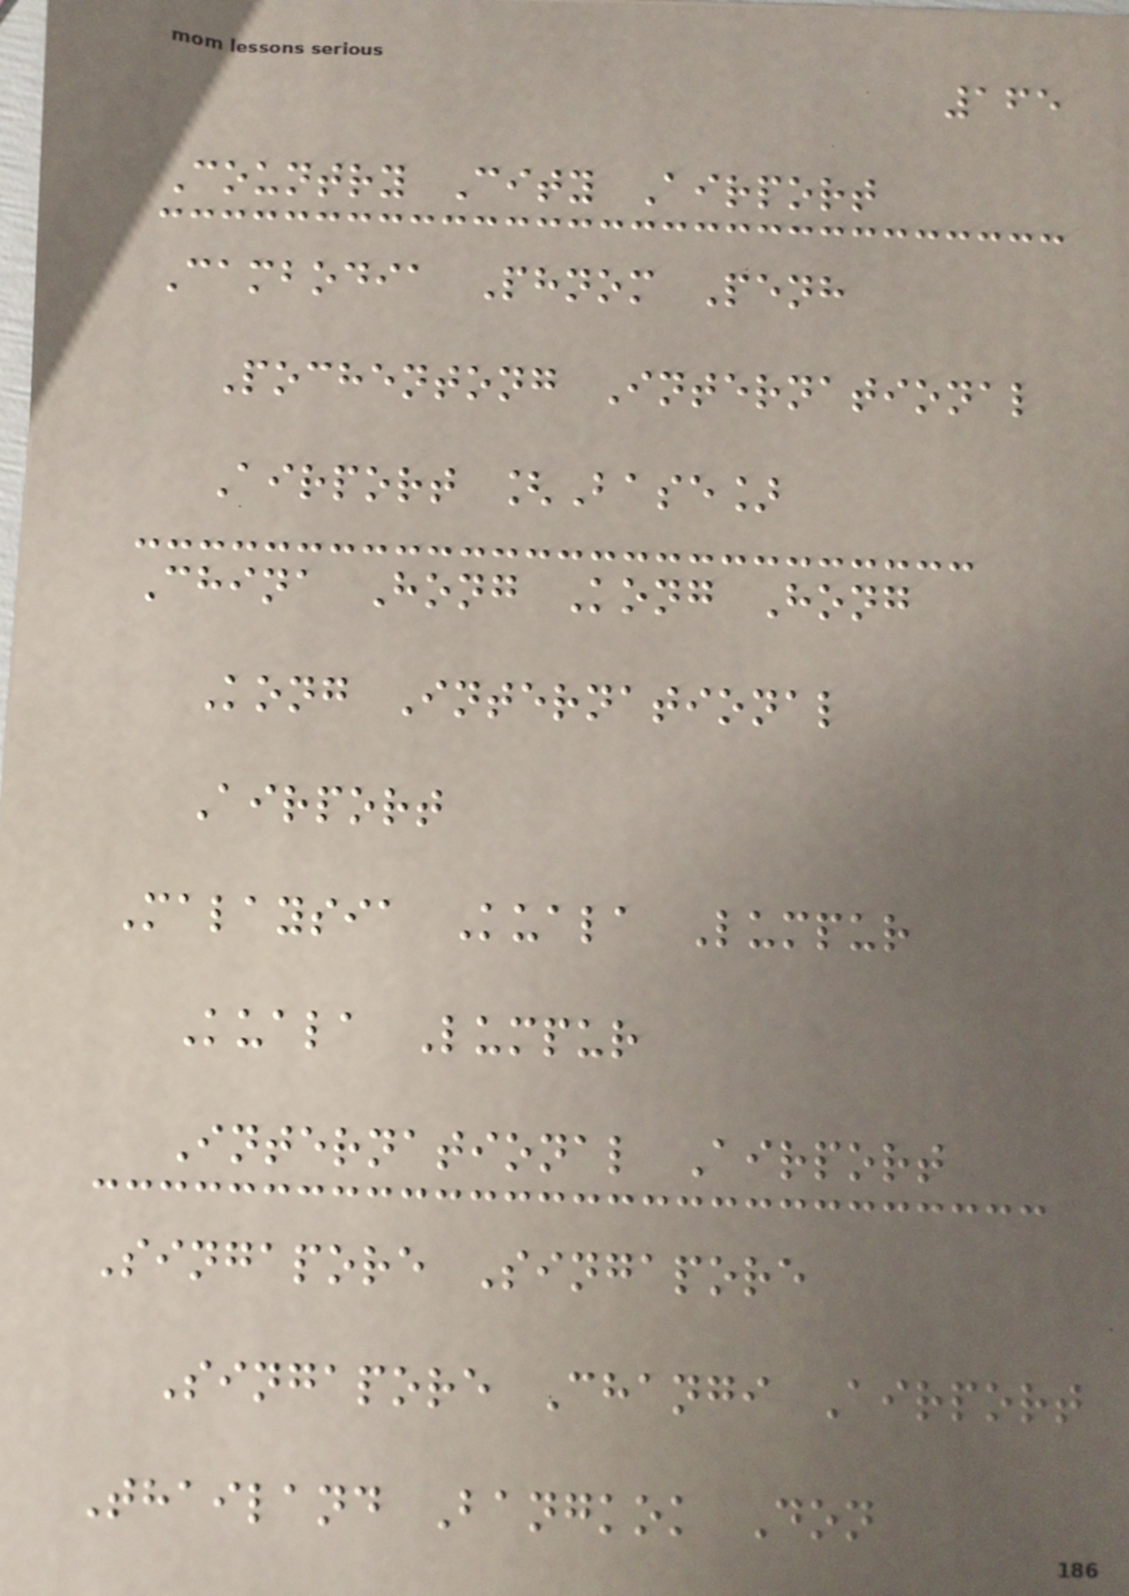165
Country City Airport
Cambodia Phnom Penh
Pochentong International
Airport [Base]
China Hong Kong Hong
Kong International
Airport
Malaysia Kuala Lumpur
Kuala Lumpur
International Airport
Singapore Singapore
Singapore Changi Airport
Thailand Bangkok Don
